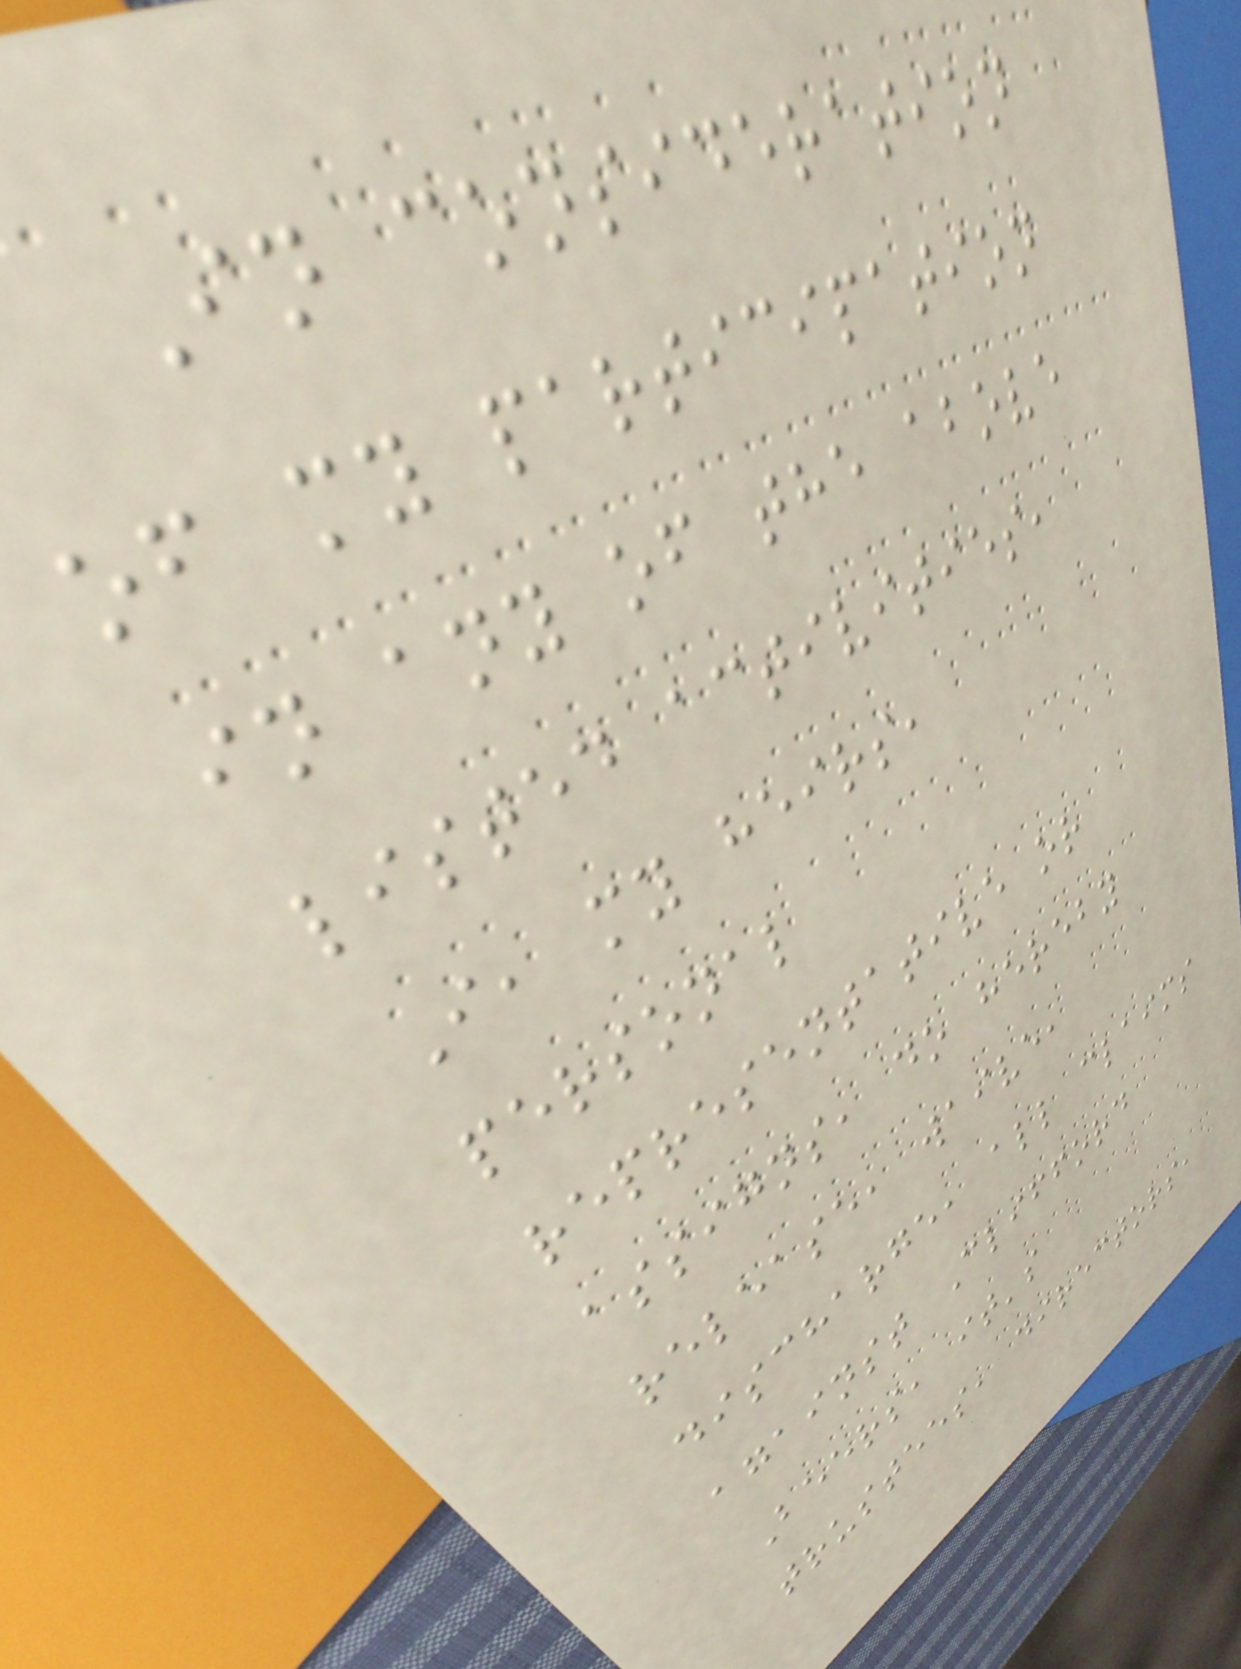In consideration
of my participation
in any of the above
listed activities,
I, my heirs,
personal
representative or
assigns, do hereby
release, waive,
discharge, all claims
against Clifford
Beers, it's
trustees, directors,
